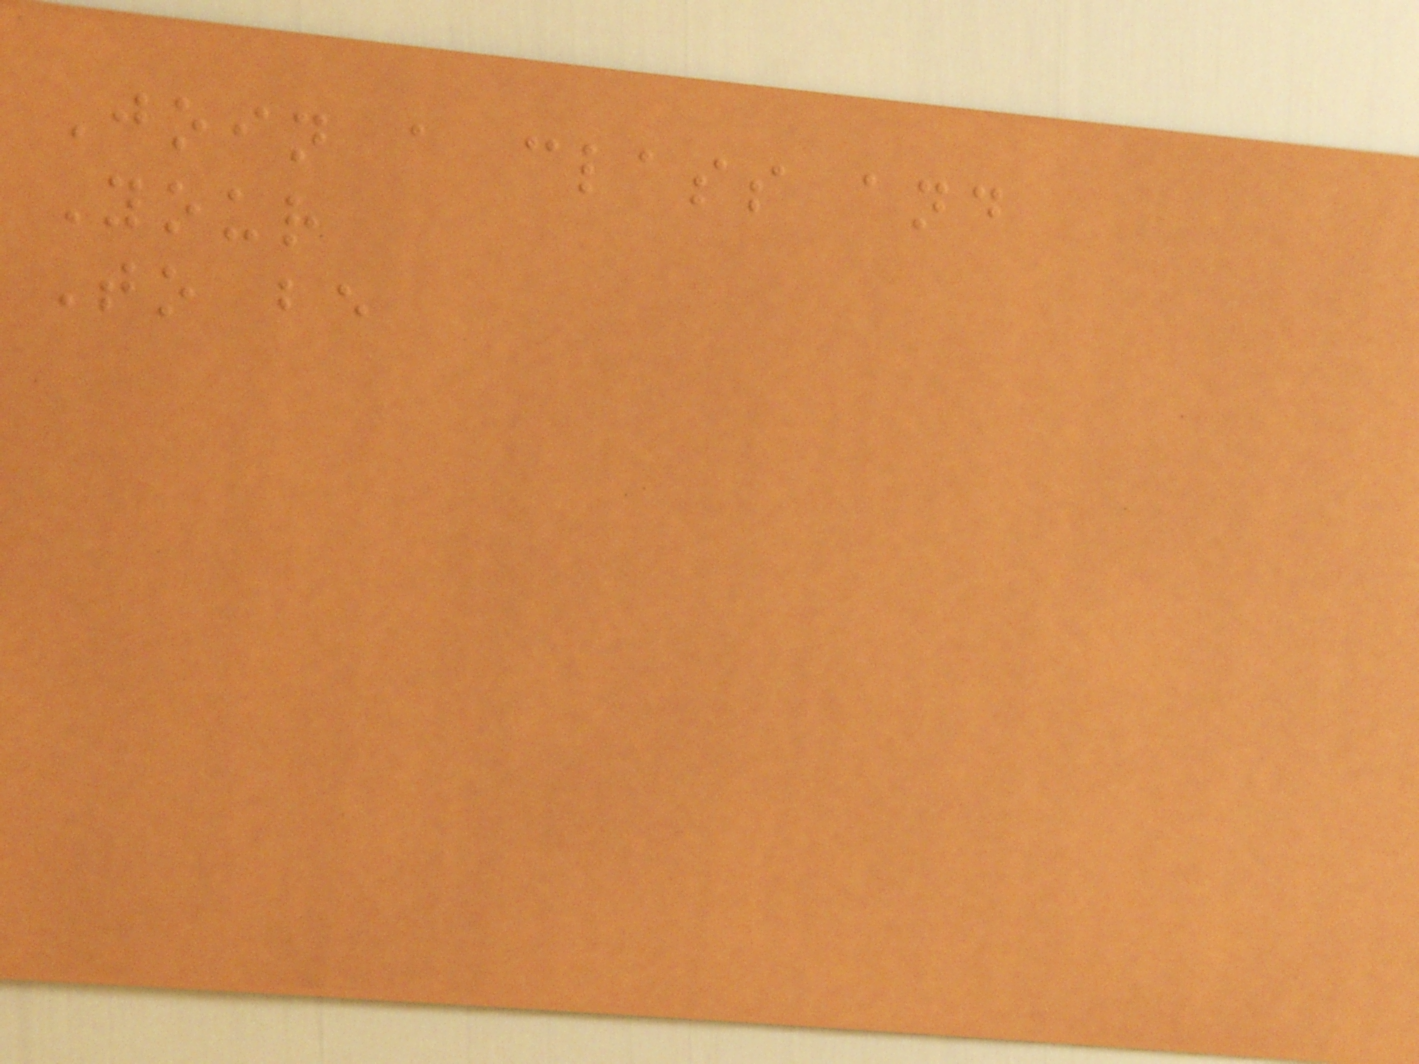Join a class and
Your
To be
